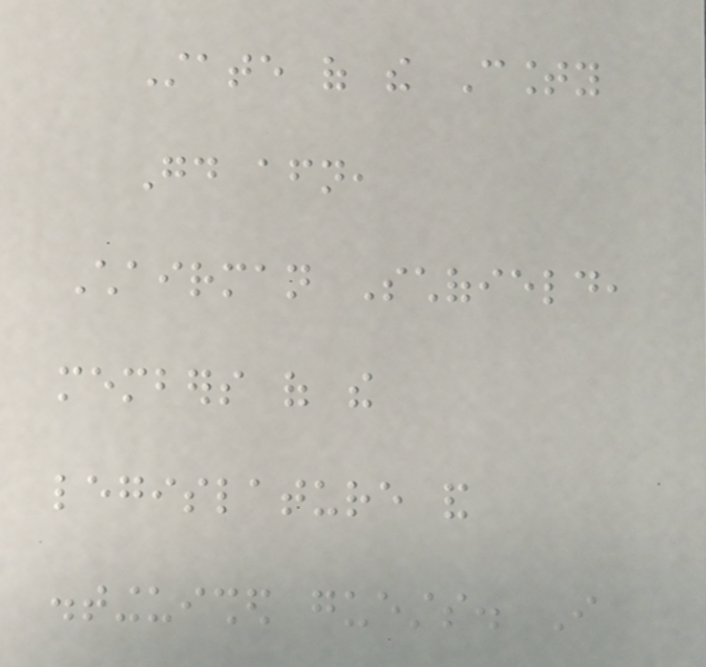State of the County
Good afternoon,
Chairman Schofield,
members of the
legislature and
distinguished guests. I
